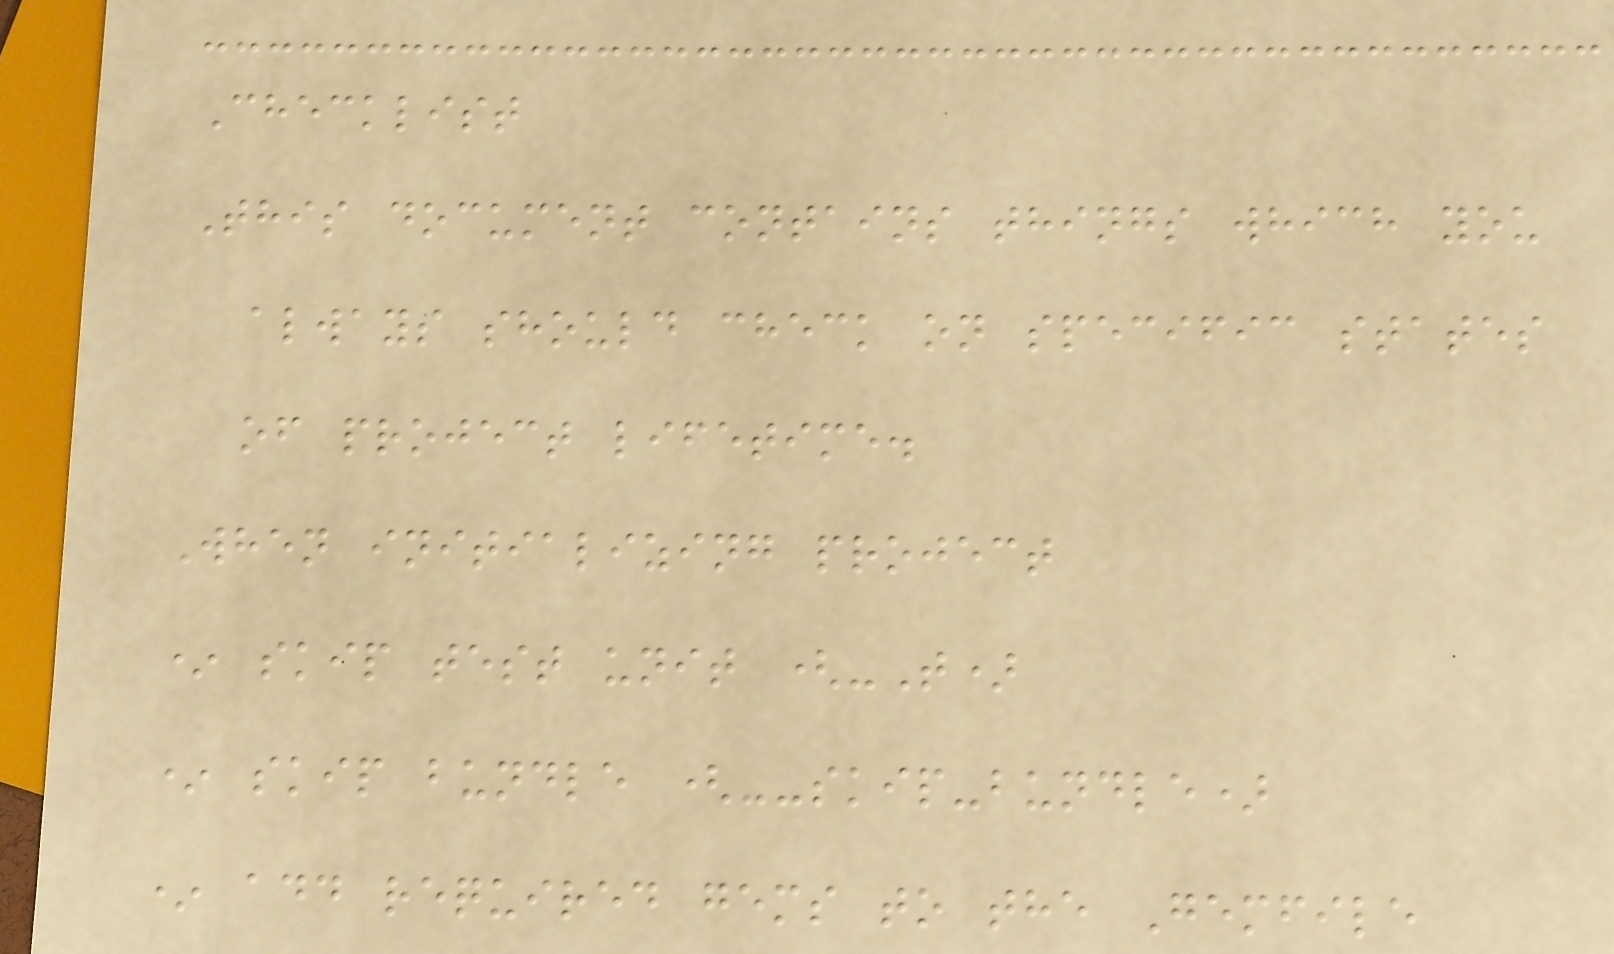Checklist
This document contains things which you
always should check on specific states
of project lifetime.
When initializing project
* skip test unit (-T)
* skip bundle (--skip-bundle)
* add required gems to the Gemfile
